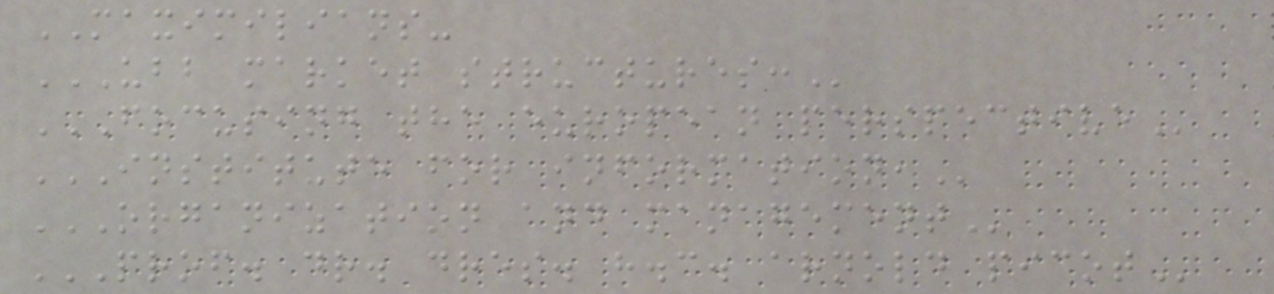MAXIMILIANS-
UBB MARKET STRUCTURES:
FOCUSING THE EUROPEAN PERSPECTIVE
INSTITUTE FOR INFORMATION,
ORGANIZATION AND MANAGEMENT
PROF. DR. DRES. H.C. ARNOLD PICOT
